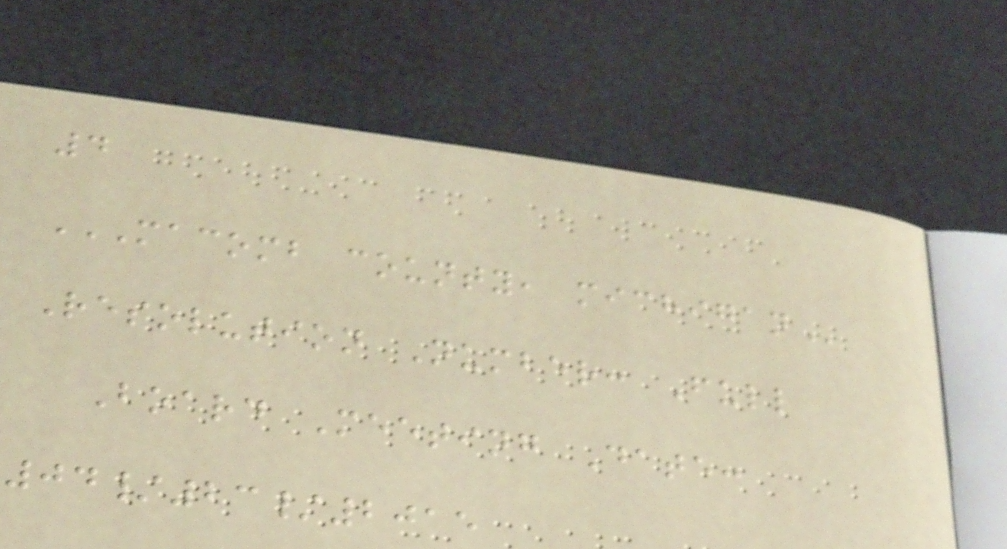4
MACOMB COUNTY, MICHIGAN
Resolution Number: Full
Board Meeting Date:
04/23/2015
